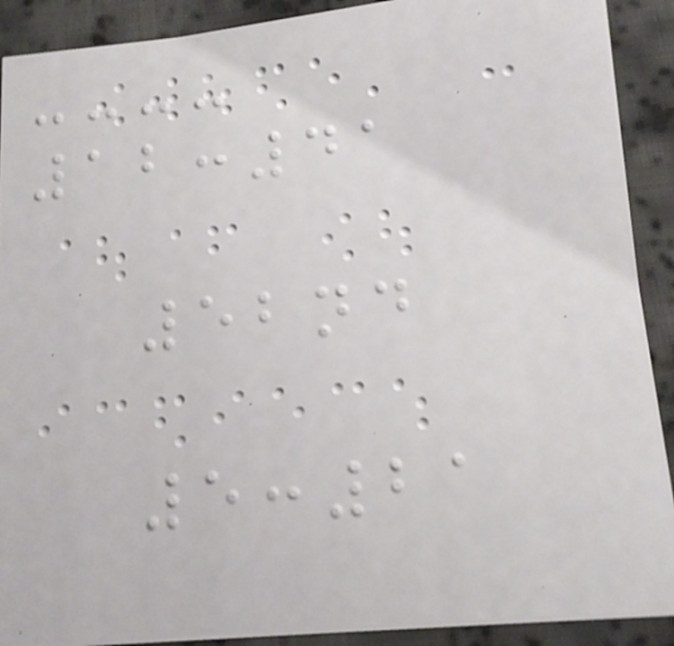12:41
52nd
5:21
